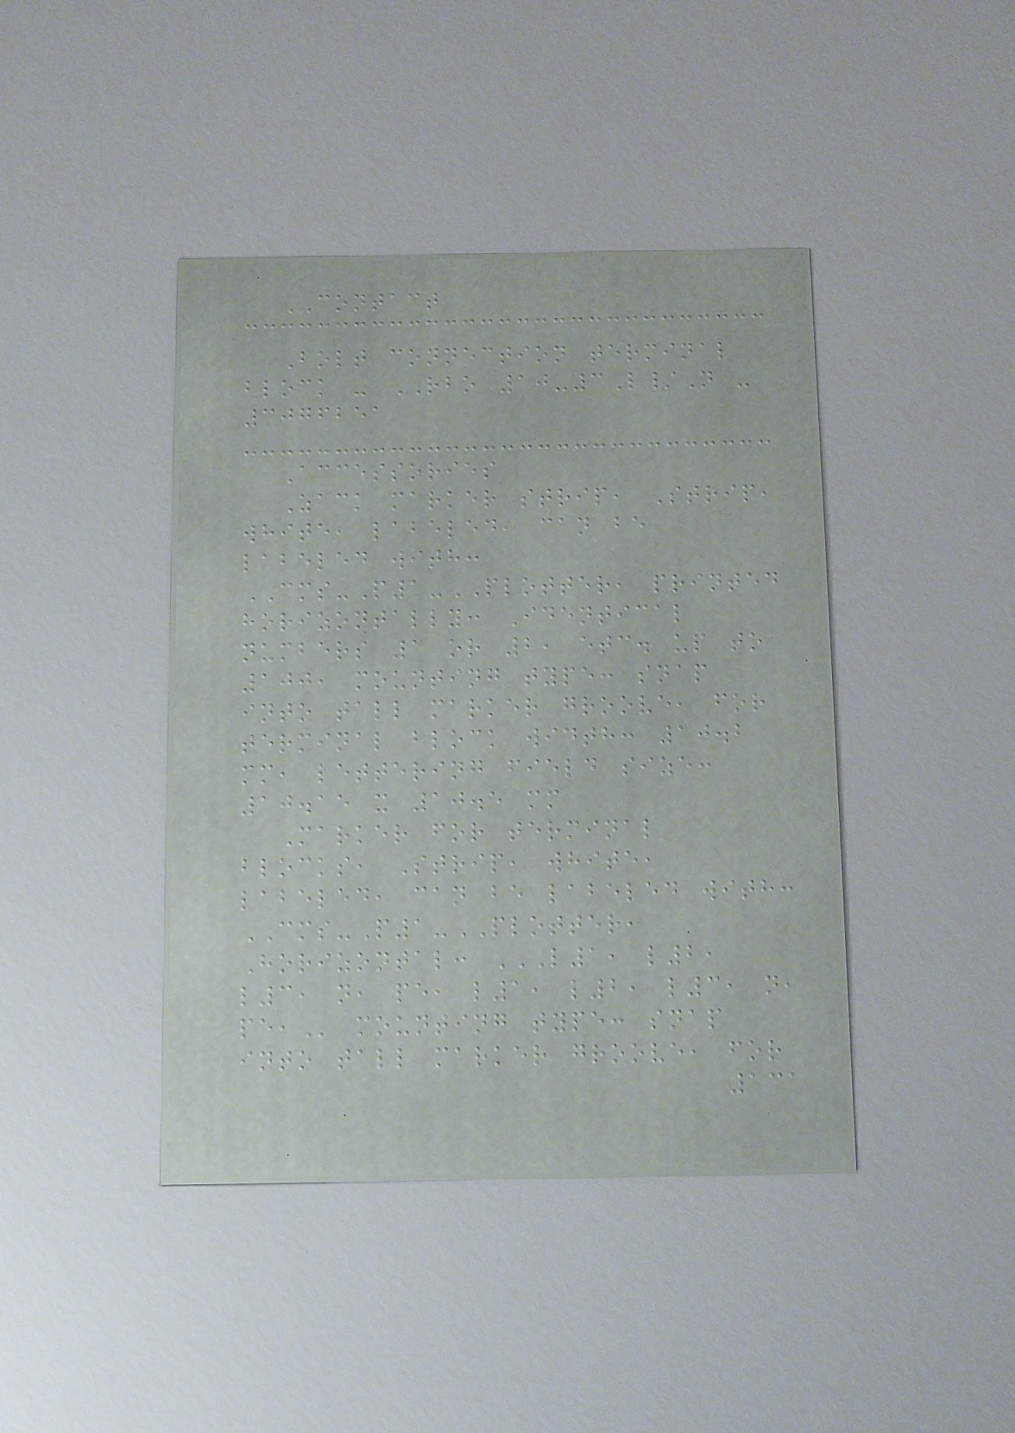CONTACT
Bolt connection terminal
block - RBO 10-3L/N -
3076251
Accessories
Zack marker strip, Strip,
white, labeled, can be
labeled with:
CMS-P1-PLOTTER, printed
horizontally: Identical
numbers 1 or 2, etc. up to
100, mounting type: snap
into tall marker groove, for
terminal block width: 10.2
mm, lettering field size:
10.15 x 10.5 mm
Marker for terminal
blocks, Strip, white,
labeled, can be labeled with:
CMS-P1-PLOTTER,
Horizontal: L1, L2,
L3, N, PE, L1, L2, L3, N,
PE, mounting type: snap
into tall marker groove, for
131
